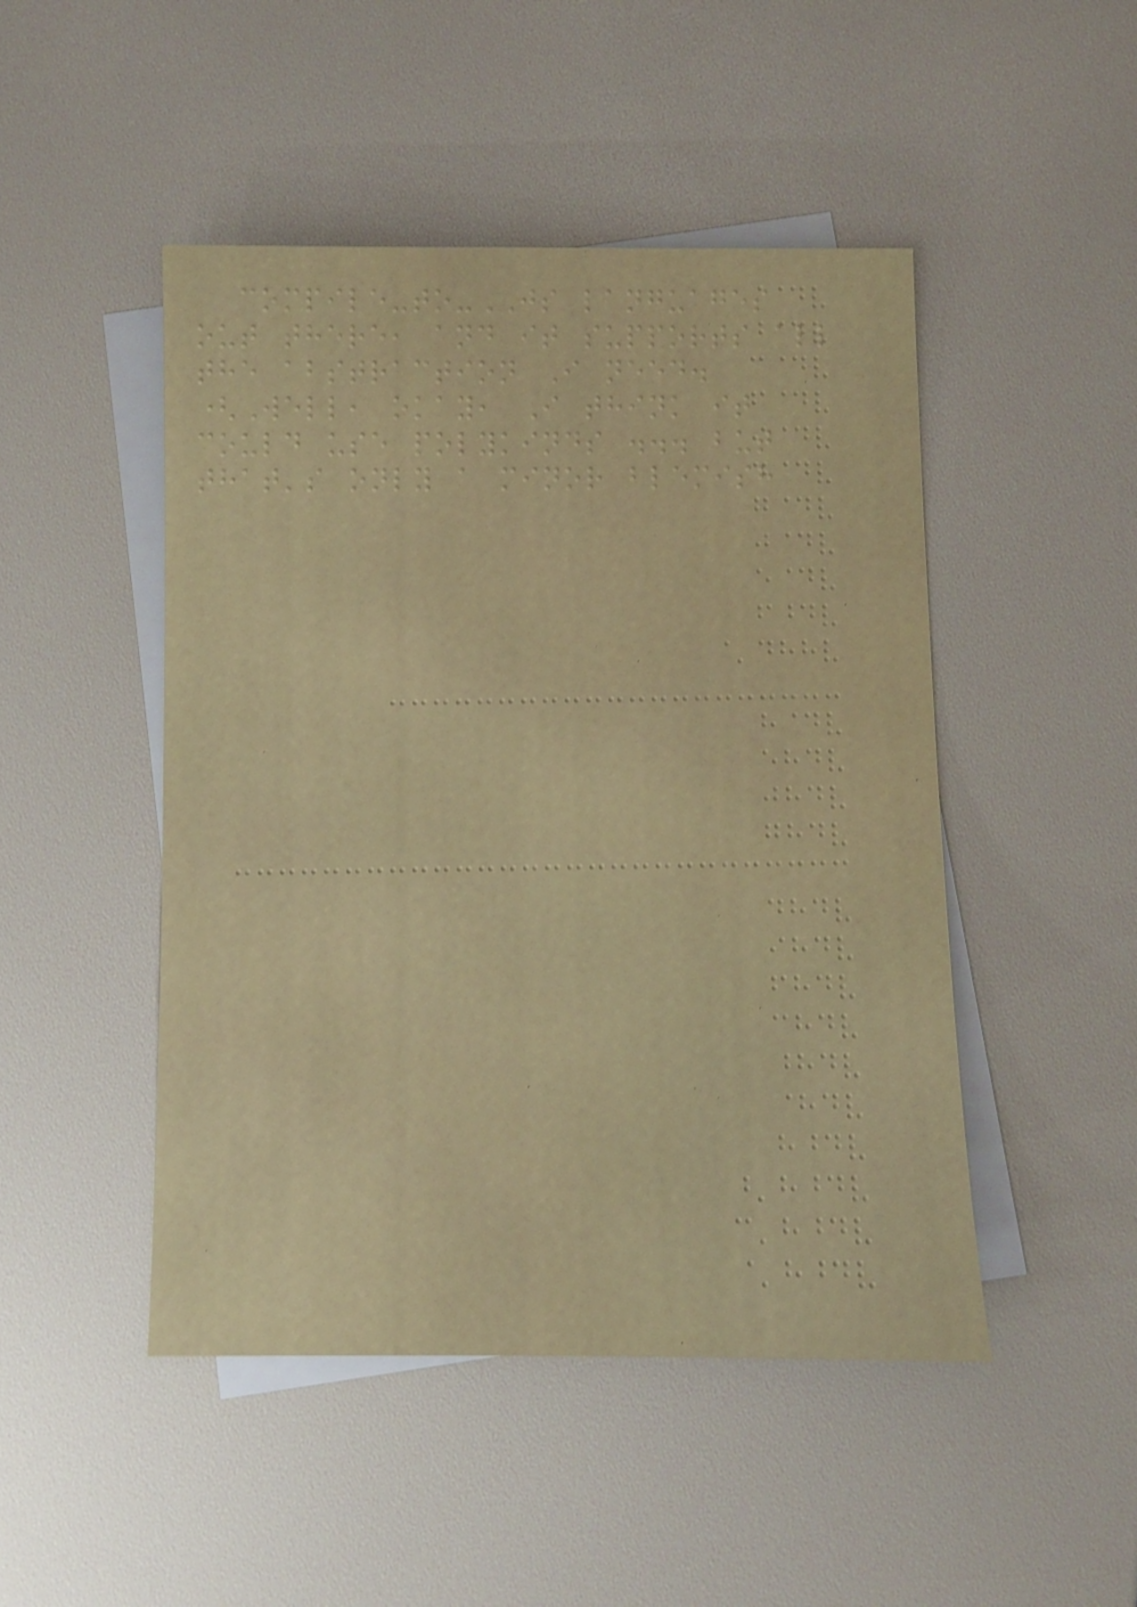compile-to-JS languages
out there, and it supports all
the abstraction I need.
(Well, okay, I think it
could use polykinds ... but
that's only a minor blemish
